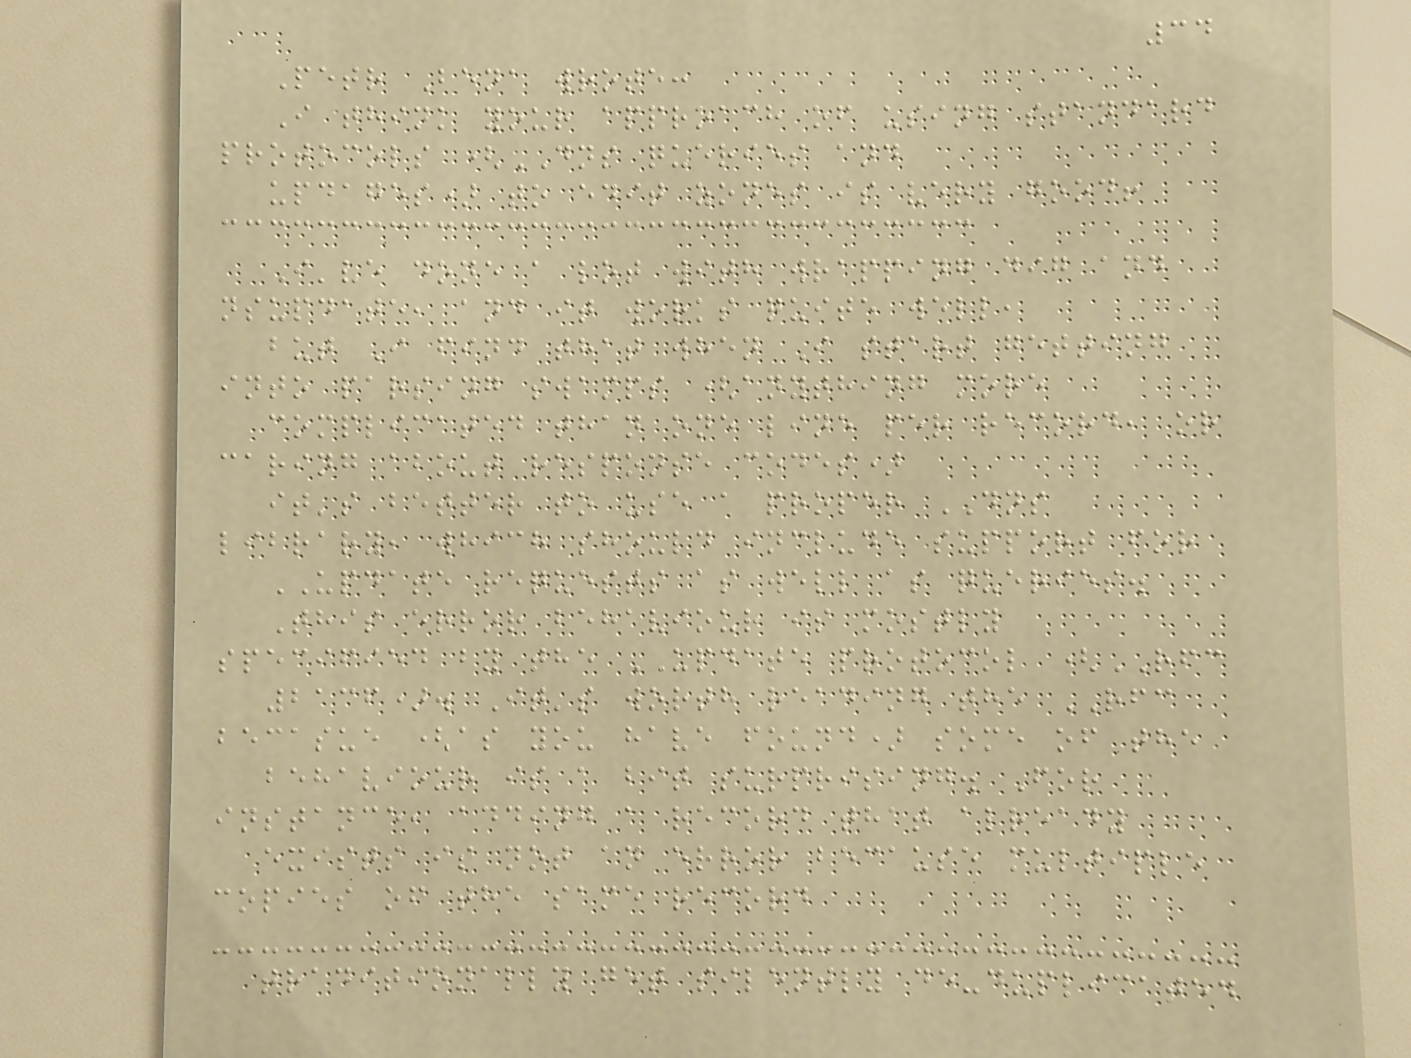34
Petr Bena wrote:
I think your approach of using standard
protocols (DNS queries and
updages) to edit zones is very good!
I've done a lot with wrapping dig and
nsupdate, and it works quite well,
but I find that when I start getting
into parsing swamps (anything more
complicated than one line per record, or
caring about response codes)
it's better to use a proper DNS
library, which should include support for
UPDATE requests as well as queries.
This error behaviour is mostly
specified by the UPDATE protocol (RFC
2136). It's worth reading the RFC
becasue (as you have found) some of the
behaviour is a bit surprising. For
instance, adding a record that already
exists is not an error because multiple
copies of the same record
traditionally get silently de-duplicated
